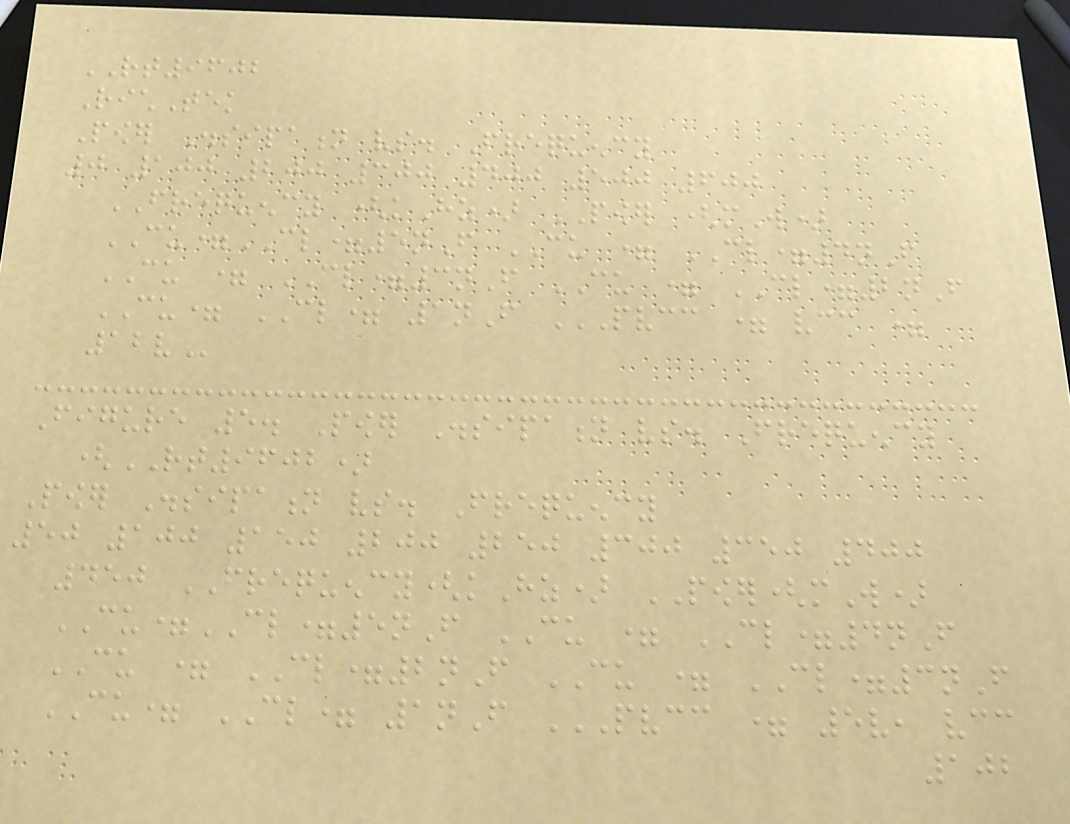RT9602
RichTek
Power Dissipation vs. Frequency
0 100 200 300 400 500 600
FREQUENCY (kHz) POWER (mW)
CU=CL=5nF CU = CL=4nF
CU = CL=3nF CU = CL=2nF
CU= CL= 1nF PVCC = VCC =
12V
Figure 5. Power Dissipation vs. Frequency
(RT9602)
Power Dissipation vs. Frequency
50 100 150 200 250 300 350 400
450 FREQUENCY(kHz) POWER(mW)
CU=CL=5nF CU = CL=4nF
CU = CL=2nF CU = CL=3nF
CU= CL= 1nF PVCC = 5V, VCC
102
